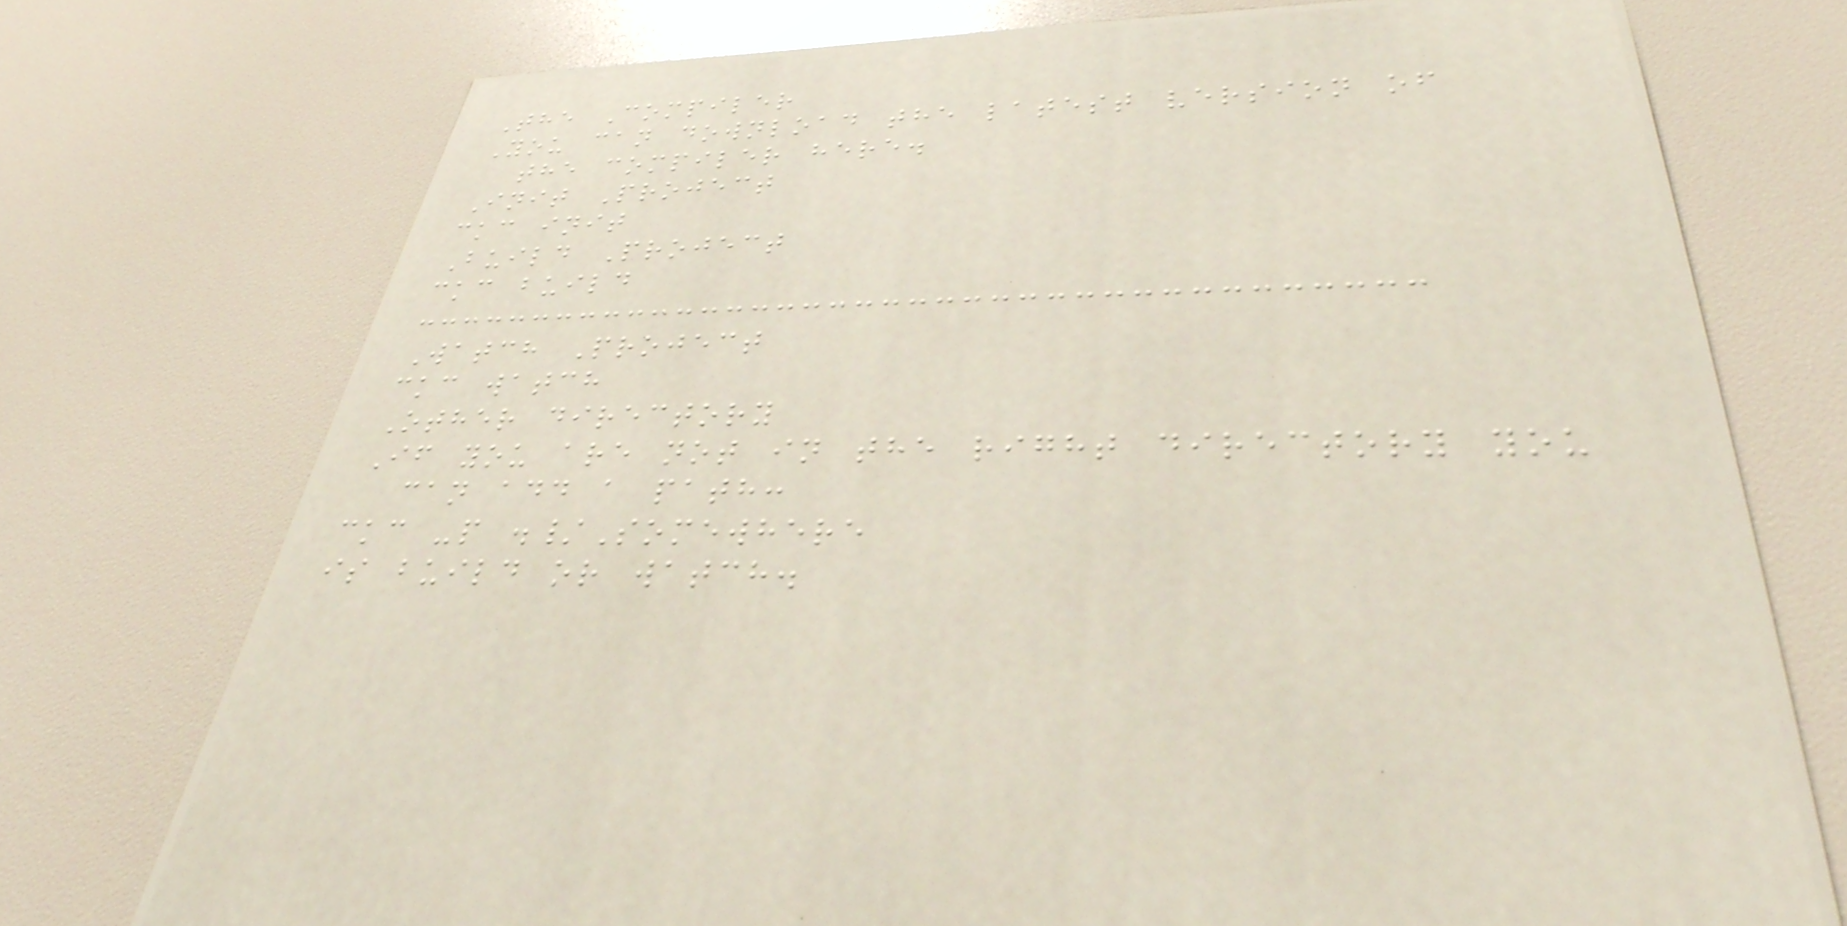The Compiler
You can download the latest version of
the compiler here.
Init Project
ckc init
Build Project
ckc build
Watch Project
ckc watch
Other directory
If you are not in the right directory you
can add a path:
ckc -p ./Somewhere
is build or watch.
